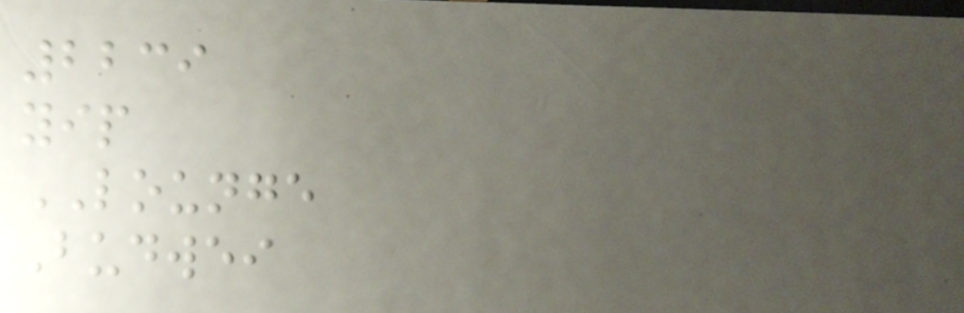2239
yip
LOUNGE
Budwei
